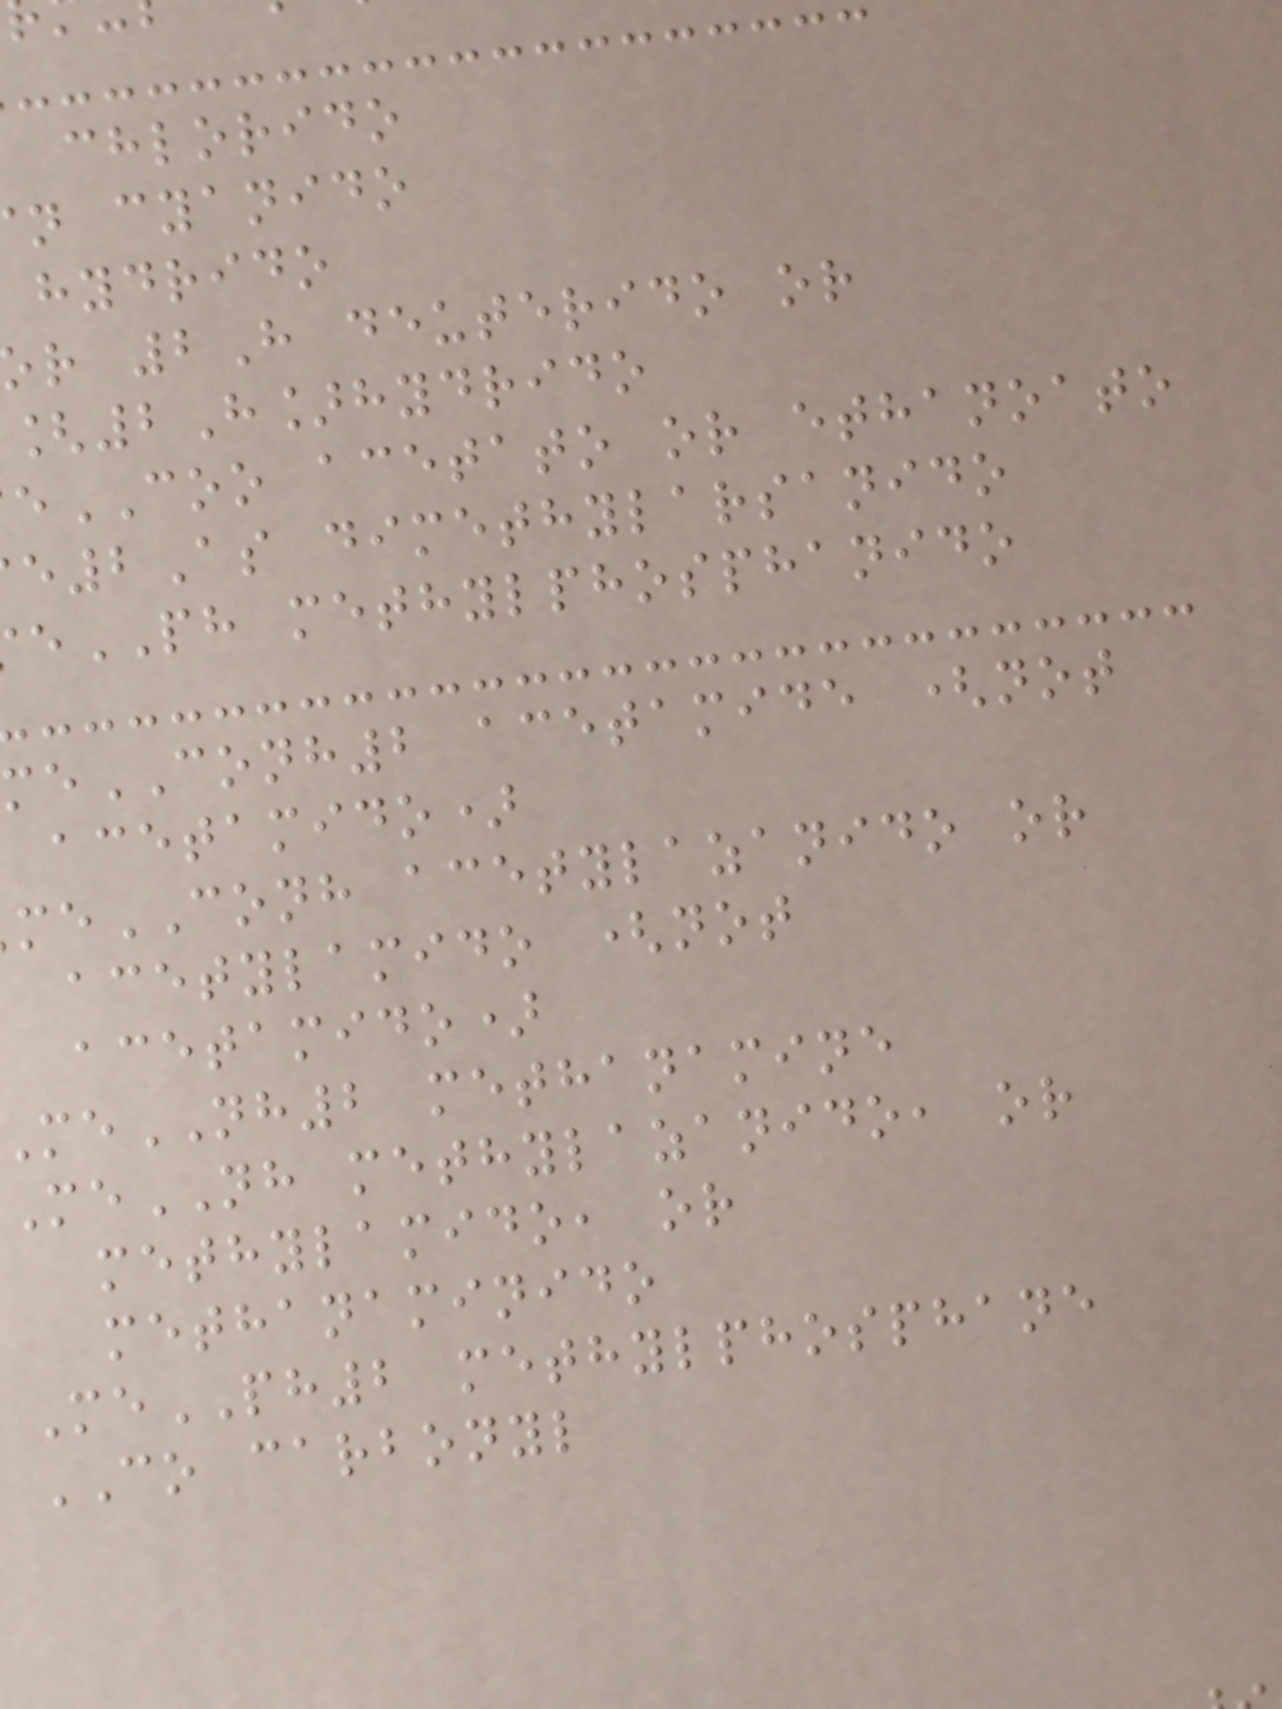chlorido
n cyanido
hydrido
or 2H deuterido or
[2H]hydrido
eCOO acetato or ethanoato
e2As dimethylarsanido
ePH methylphosphanido
eCONH2 acetamide (not
acetamido)
eCONH acetylazanido or
acetylamido (not
acetamido)
eNH2 methanamine
MeNH methylazanido, or
methylamido, or
methanaminido
MePH2 methylphosphane
CO carbonyl
